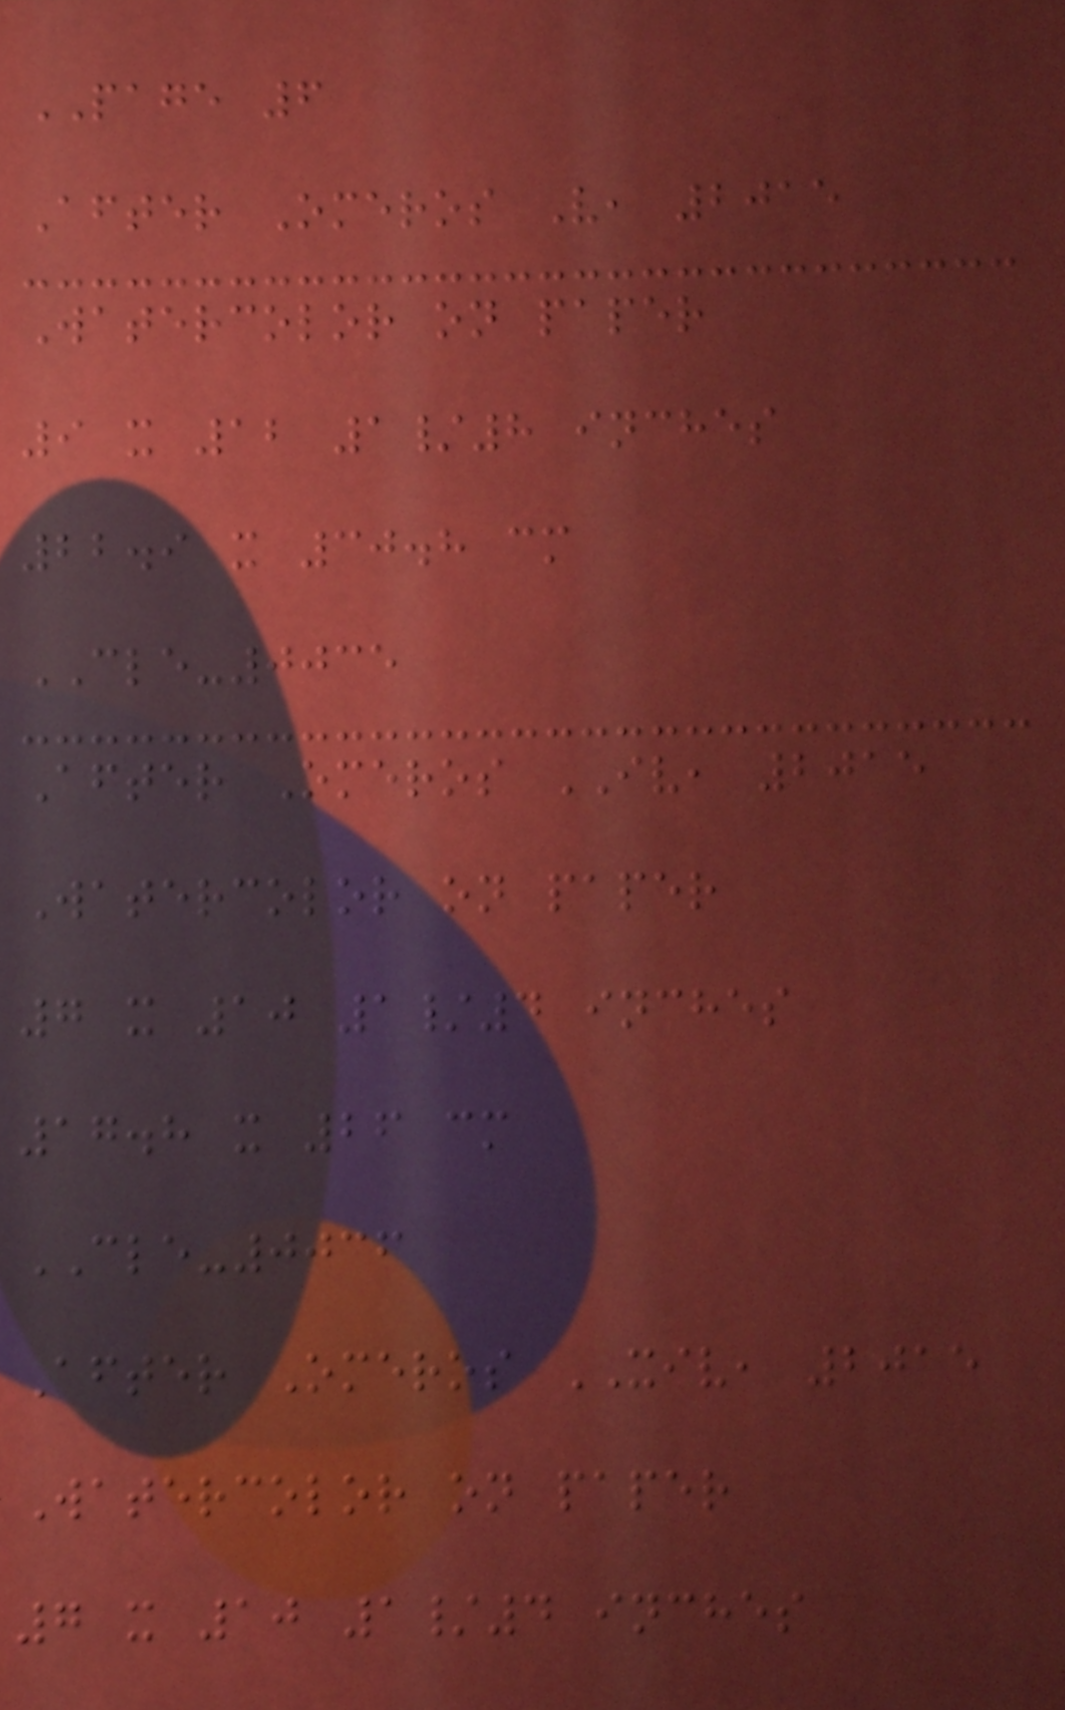PAGE 6
After Omeros V, 2015
Watercolor on paper
9 x 12 1/8 inches
22.9 x 30.8 cm
CLE-0035
After Omeros IV, 2015
Watercolor on paper
7 x 10 1/4 inches
17.8 x 26 cm
CLE-0036
After Omeros XIV, 2015
Watercolor on paper
7 x 10 1/4 inches
